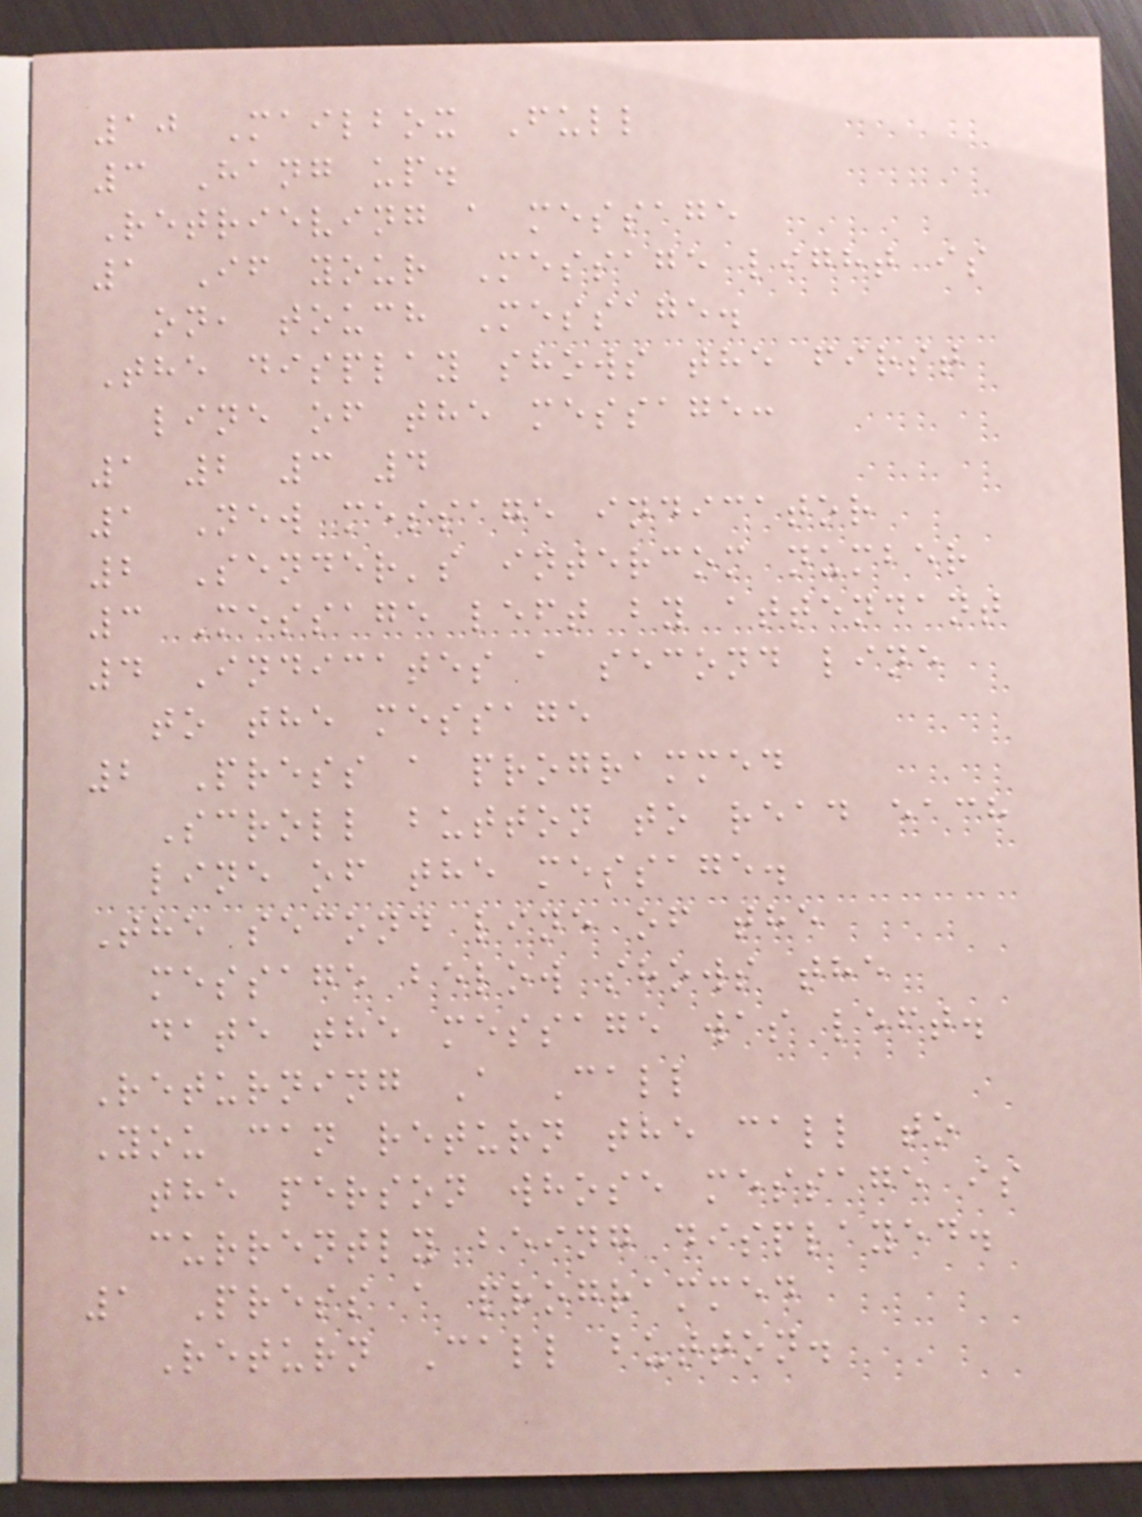10 Mailbox Full
3 Hang up.
Retrieving a message
1 If your Message light is
on, touch Message.
The display shows the first
line of the message:
1 2 3 4
1 New message indicator
2 Sender's intercom number
3 Message left by attendant
4 Indicates a second line
to the message
2 Press a programmed
Scroll button to read each
line of the message.
The second line of the
message below shows the
date the message was left.
Returning A Call
You can return the call to
the person whose message is
currently being displayed.
1 Press a programmed
Return Call button.
